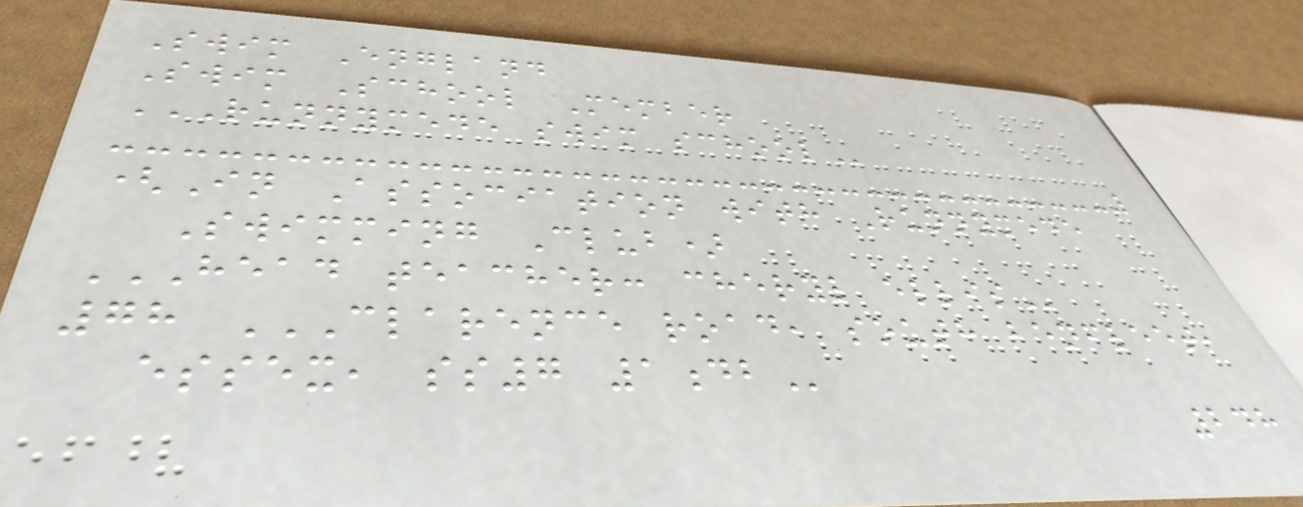Swim England
Swim School Member
RUNNYMEDE SWIM SCHOOL
(In Association with Runnymede
Swimming Club)
HEAD TEACHER: CHERYL ELLIS
78 CLARENCE ROAD, SOUTH BENFLEET,
ESSEX, SS7 1DB
248
